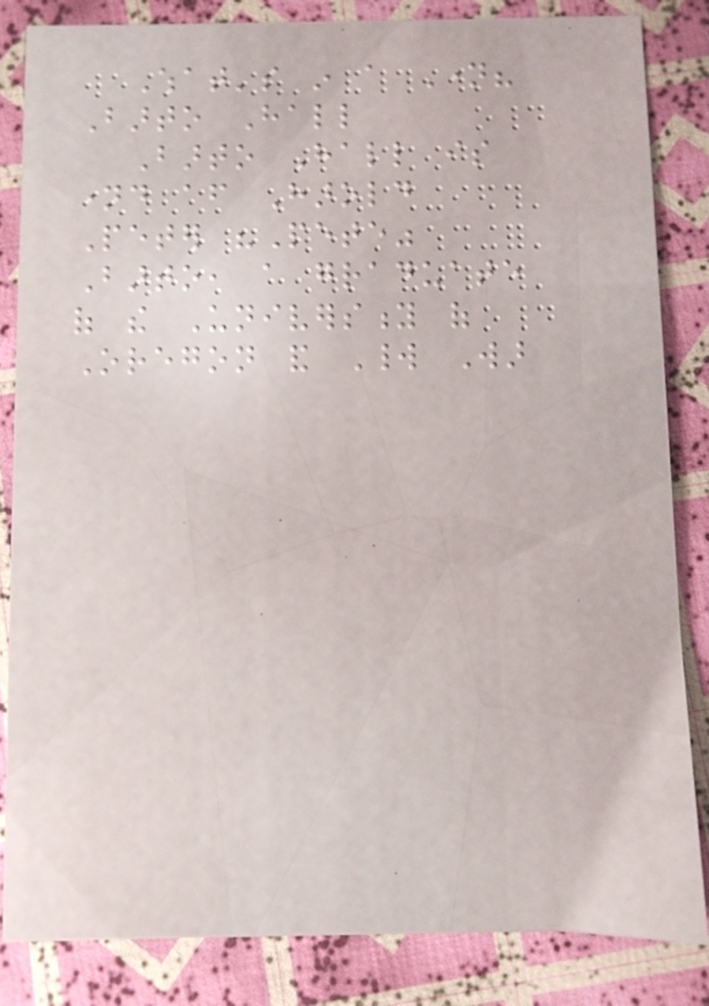What's in a Name?
Barto Hall
Barto Hall is
named after Harold
Peter "Pete"
Barto, a graduate
of the University of
Oregon and World War
